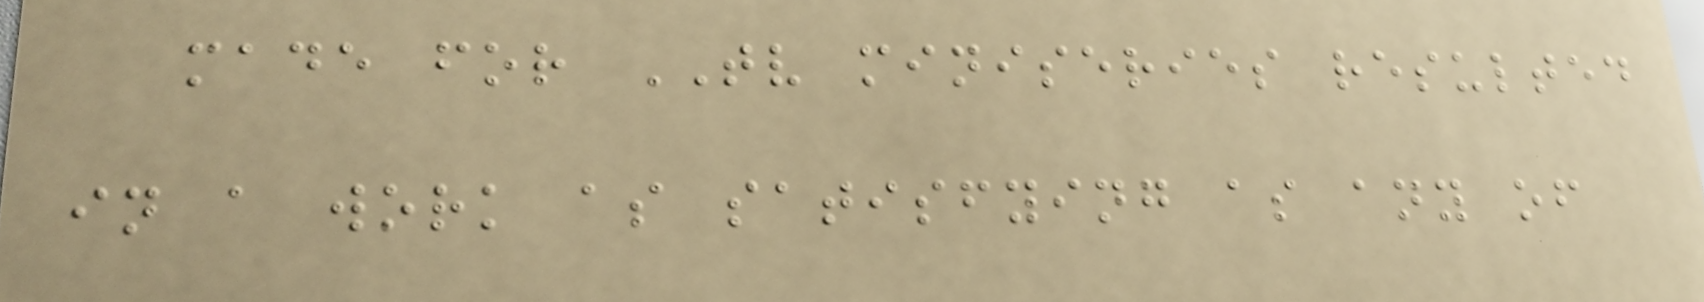made for TV miniseries resulted
in a work as satisfying as any of
